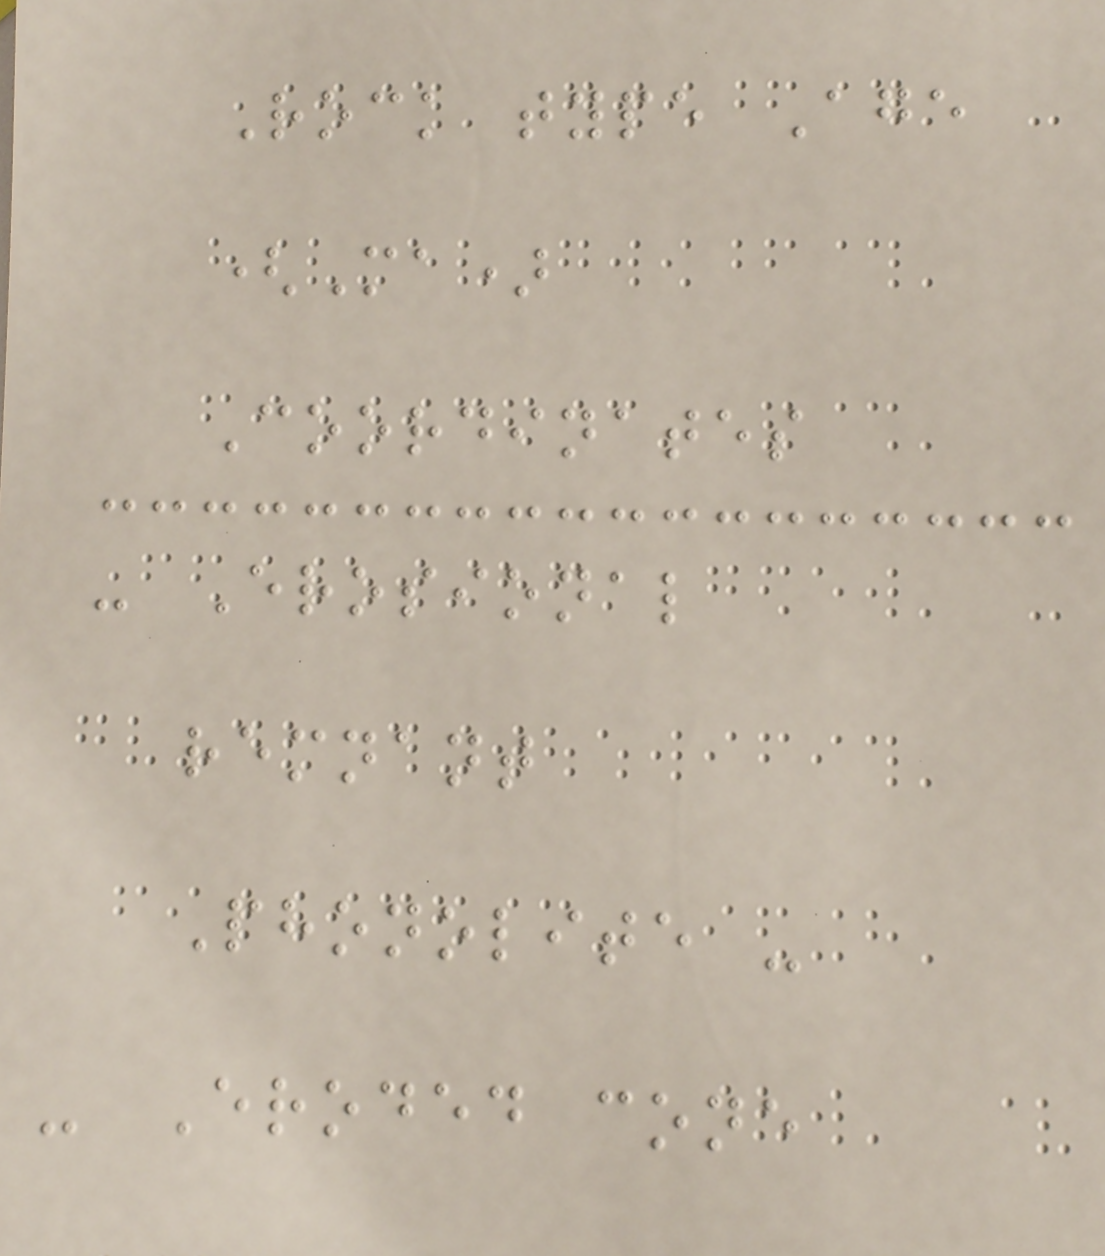Rock type Age
(Ma)
Coordinates
- Erosional
remnant
Phonolite -
- Eroded cone
